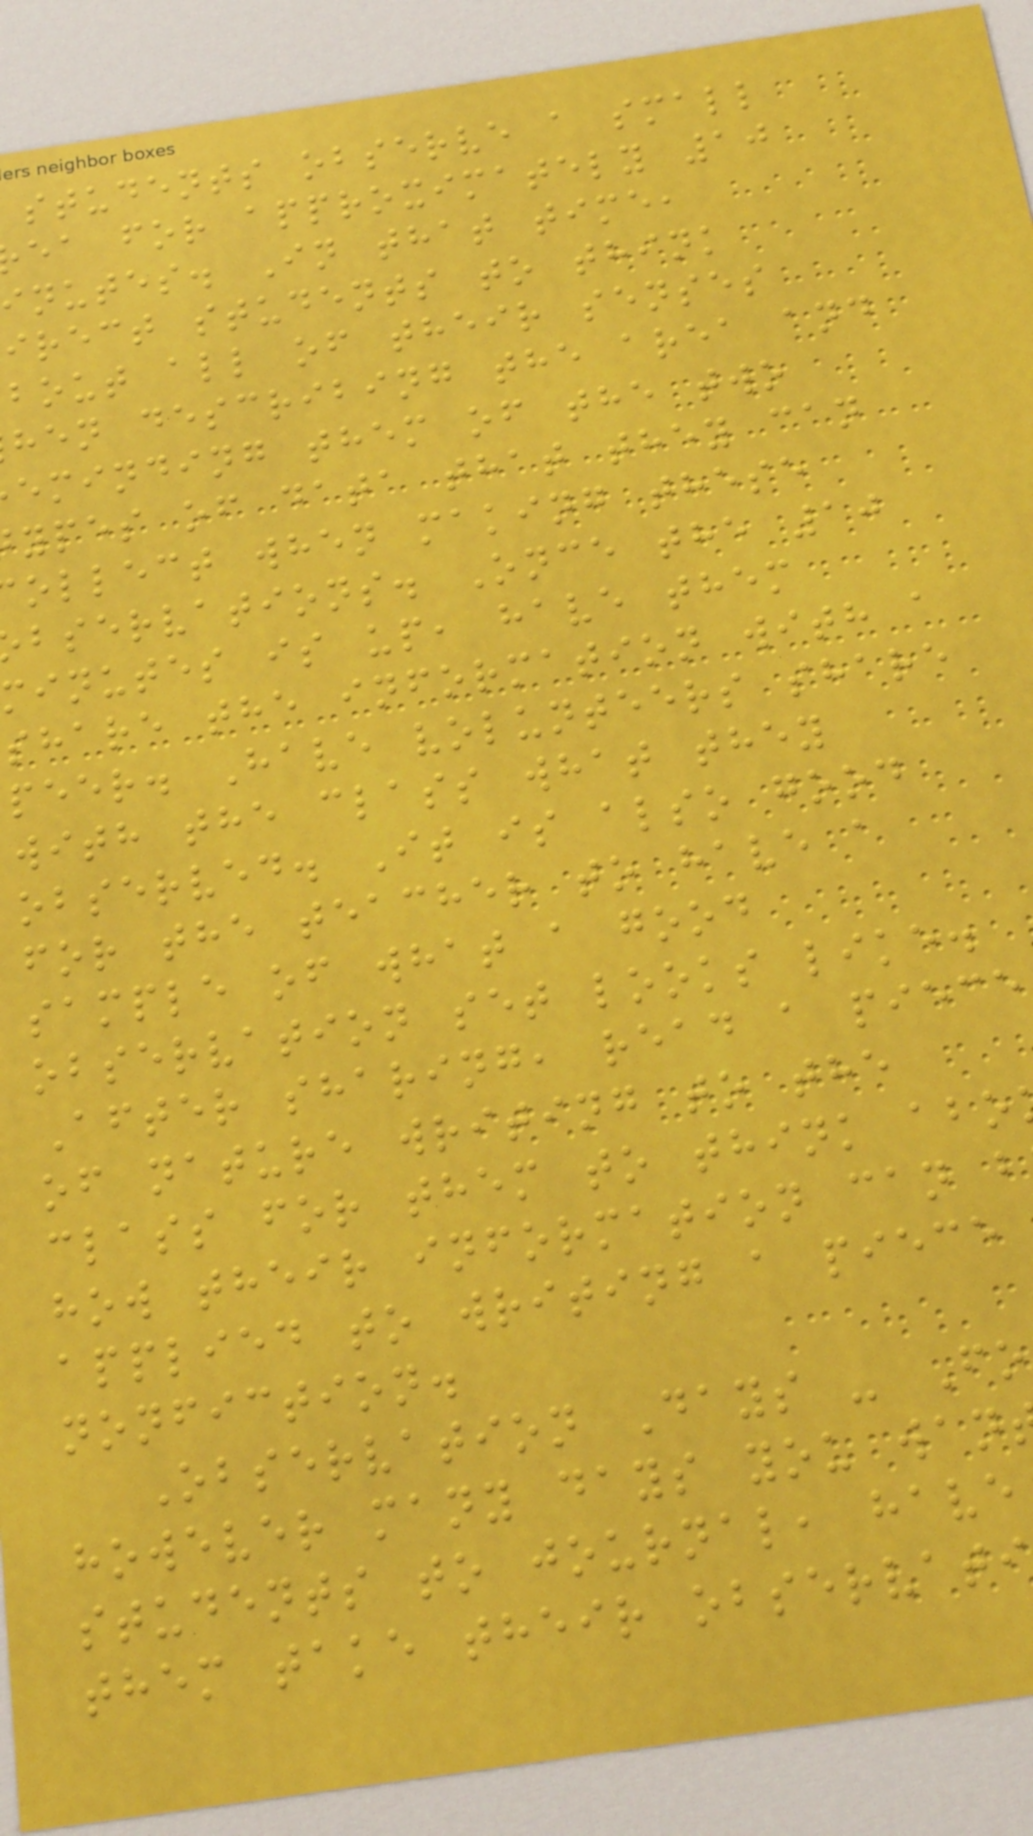students observe a small
ea for approximately 10
inutes. In that time,
irect students to think
bout all of their senses
hen describing the area and
eminding them of the two
ypes of data that they can
ollect when making these
bservations. Once the 10
minutes is up, have them
share the information with a
peer. Have volunteers share
with the class what they
observed. It is also good
for the teacher to have a
sample of what a good
observation set looks like.
After sharing, read a piece
of nature writing to the
class for them to think abo
how their information can b
applied to writing a piece
nonfiction.
Observation Days - Fo
however many days you wan
students to journal, have
them take their observati
